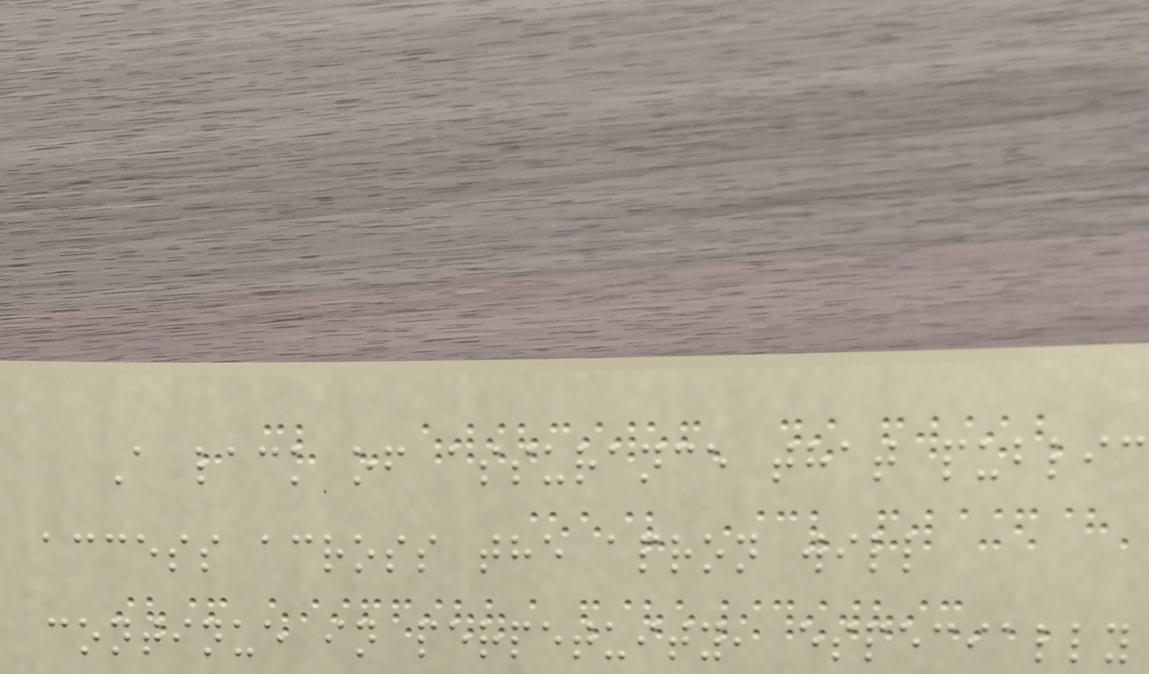A lack of assurance that public
access across the apron will
continue in perpetuity, especially
